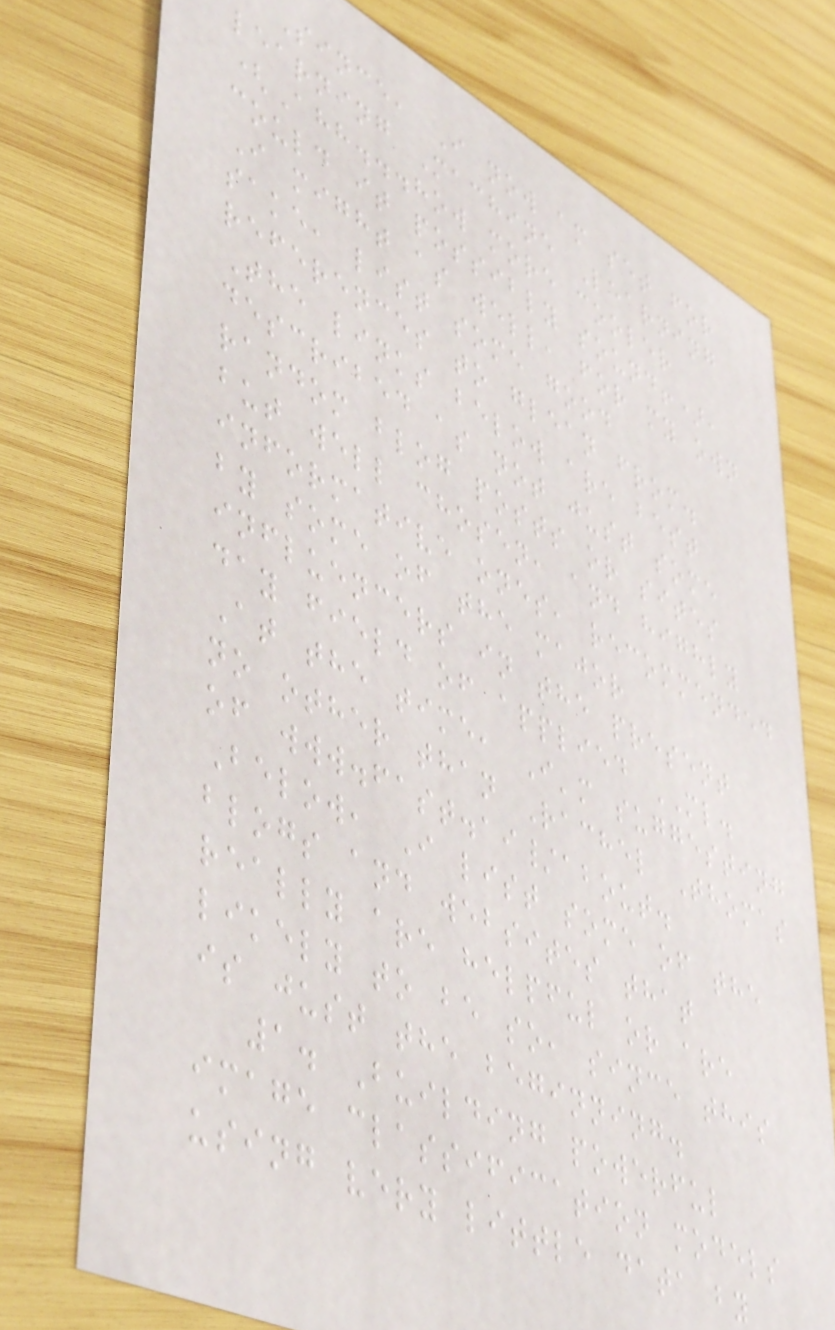Since, I now am set for
learning Machine Learning
(Ahh...how more cooler
could it possibly sound!),
I might as well, for my own
sake, list some good
references to glean from.
The links below are best
described as not just some
random blog posts or sites
but well chosen, and highly
informative ones, recommended
by some of the major
influencers in the present
day field of applied ML.
At the time, I'm suggesting
no other than Rachel Thomas
of www.fast.ai/about.
Below, I list some of the
blogs and websites that
really are helpful or are
likely to be so, since this
is just the beginning.
1. Building powerful
image classification models
using very little data by
